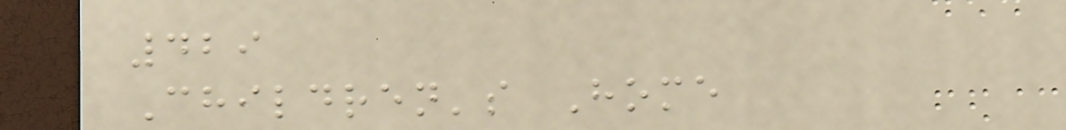429
Children's Home
